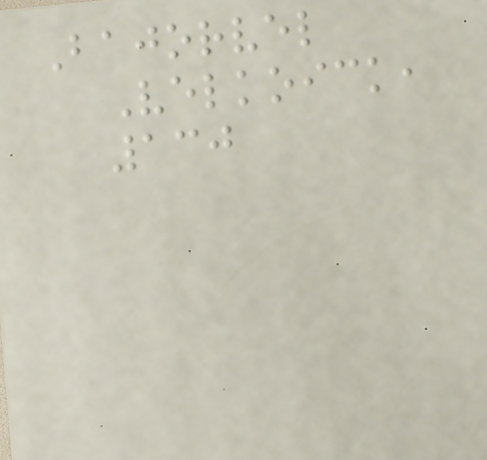Bajorvel
Velkoick,
130
